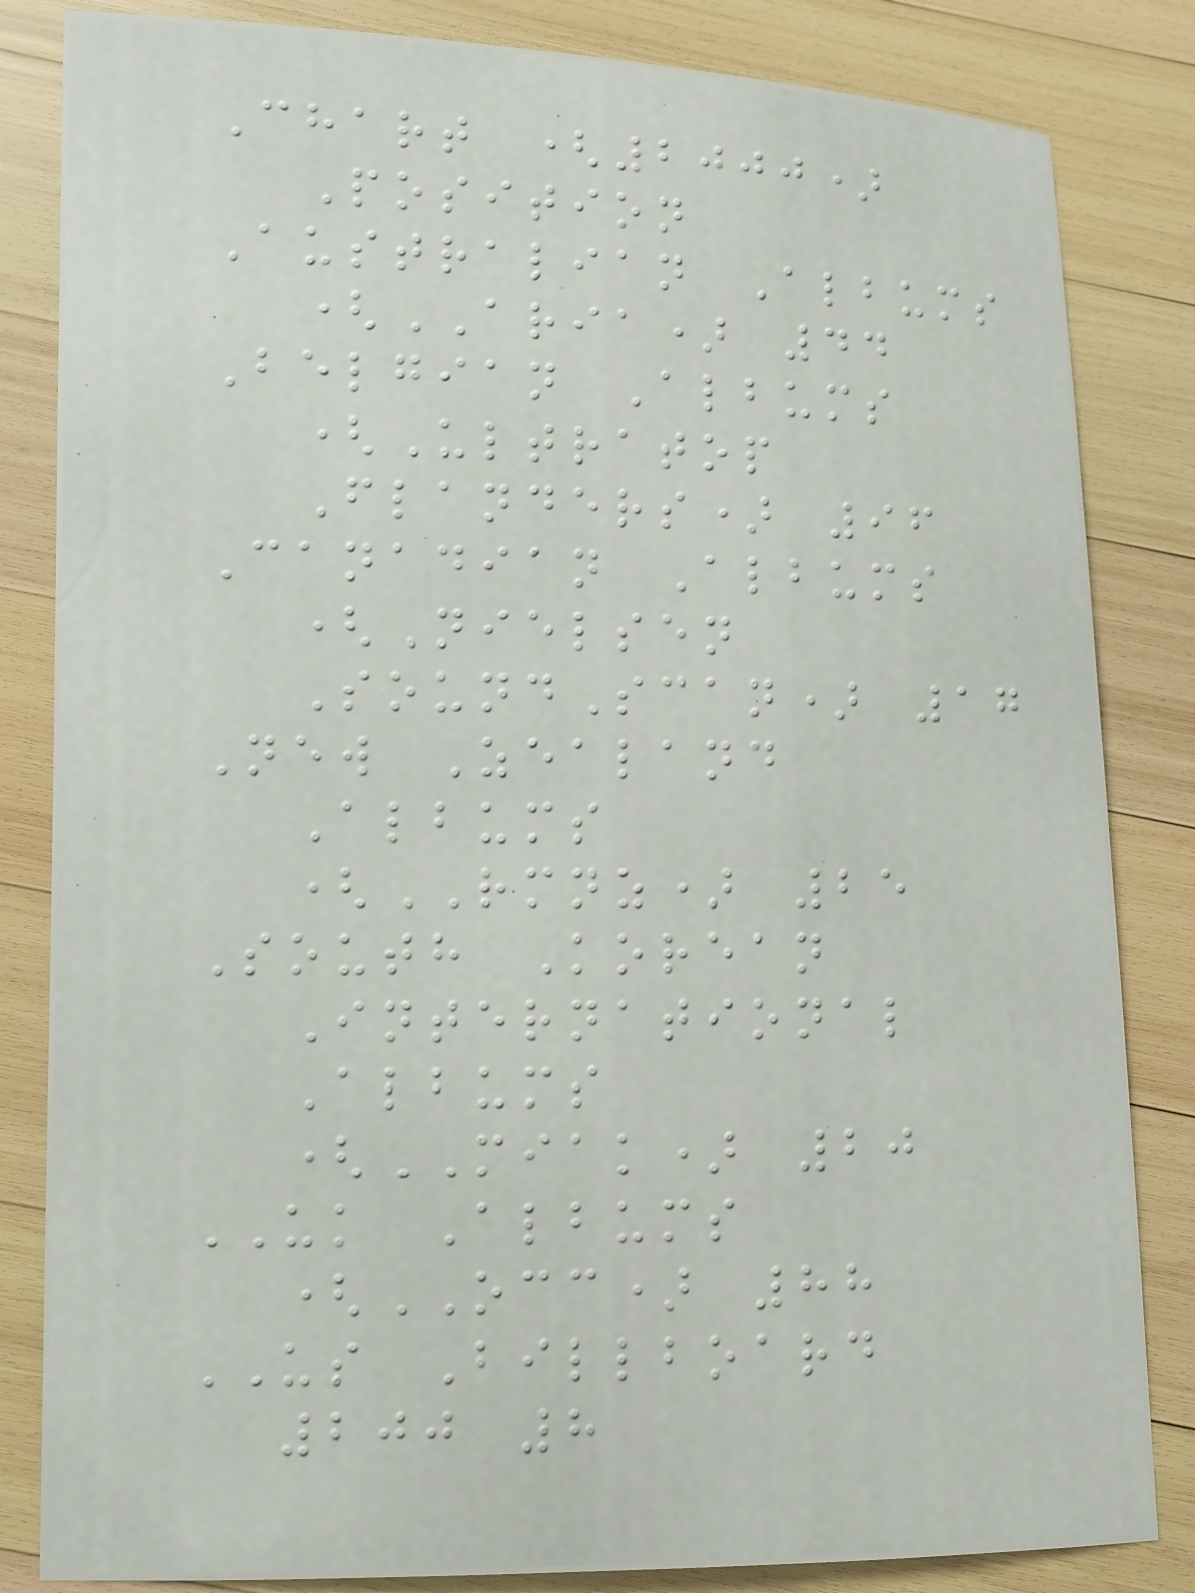Chart (2000)
Position
Australian Albums
(ARIA) 44
Belgian Albums
(Ultratop
Flanders) 96
Canadian Albums
(Nielsen
SoundScan) 17
New Zealand
Albums
(RMNZ) 25
South Korean
International
Albums
(MIAK) 20
UK Albums
(OCC) 88
US Billboard
200 8
